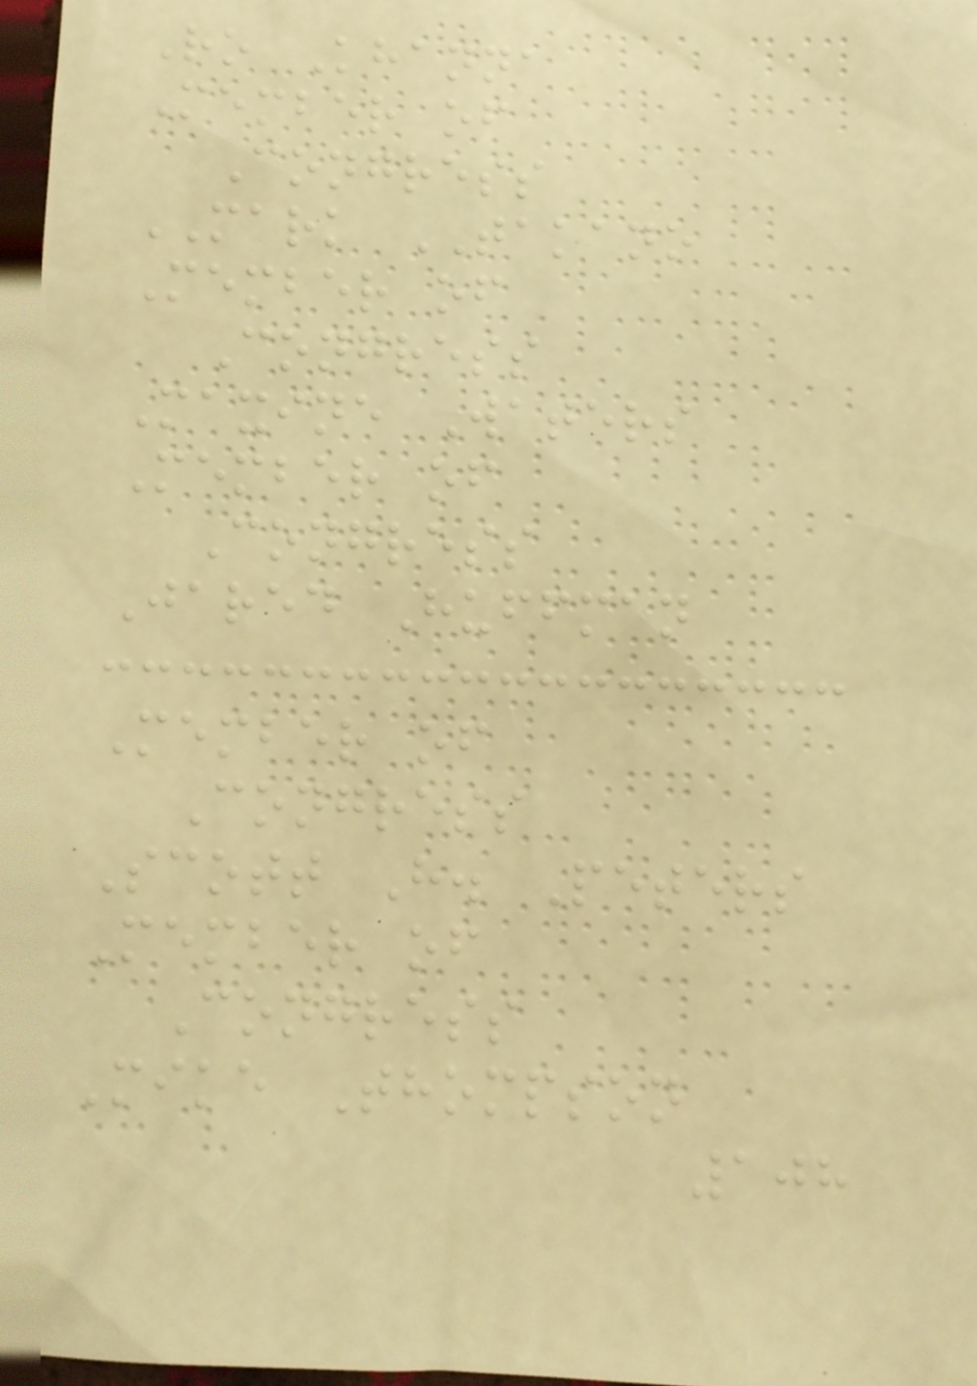Ro Khanna
Member of
Congress
MARK TAKANO
Member of
Congress
Maxine Waters
Member of
Congress
Jared Huffman
Member of
Congress
Scott H. Peters
Member of
Congress
Mike Thompson
108
